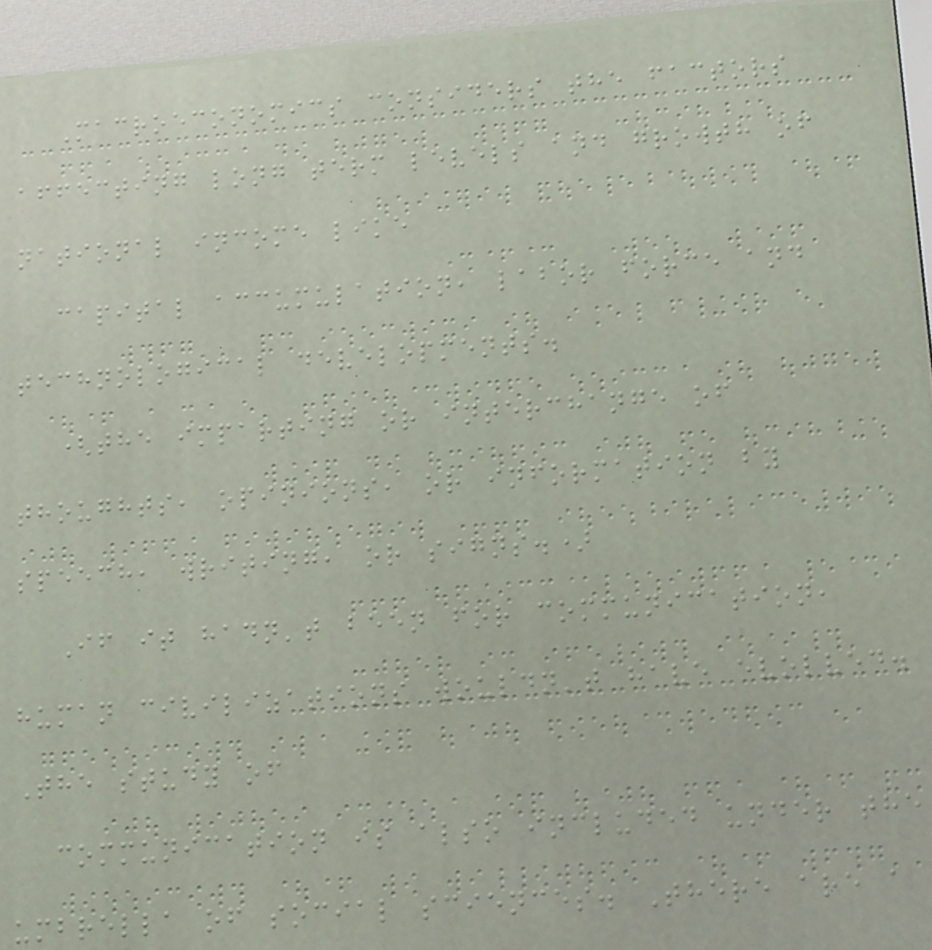Macroeconomics considers the factors
affecting long term levels and growth of
national income like
capital accumulation, labor force and
technological developments.
(the imparting or interchange of
thoughts, opinions, or information by
speech, writing, or signs.)
If it hadn't been for communication,
human civilizations wouldn't have evolved.
The study of
communication is also included under the
umbrella of social sciences. There are a
